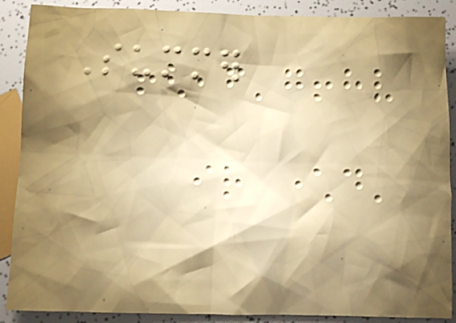Summer
